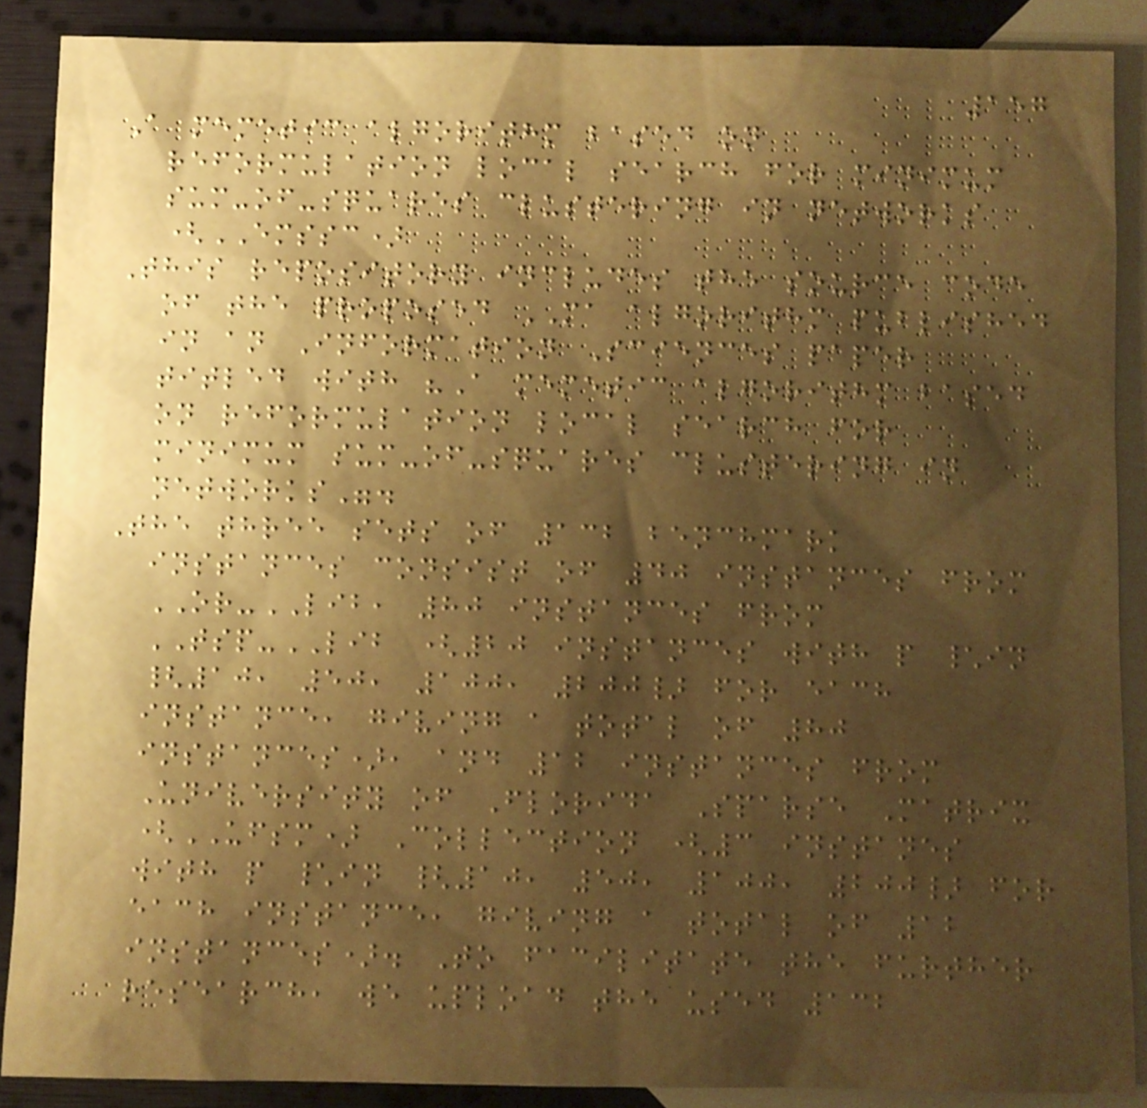157
A memetic algorithm based on
reformulation local search for minimum
sum-of-squares clustering in networks
(EMSSC)
This repository includes the source code
of the proposed MA algorithm published
in an Information Sciences paper
titled with "A memetic algorithm based
on reformulation local search for
minimum sum-of-squares clustering in
networks".
The three sets of 132 benchmark
instances consist of 40 instances from
OR-LIB, 80 instances from
TSP-LIB (20 instances with p \in
{10, 50, 100, 200} for each
instance, giving a total of 80
instances), and 12 instances from
University of Florida Sparse Matrix
(UFSM) Collection (3 instanes
with p \in {10, 50, 100, 200} for
each instance, giving a total of 12
instances). To facilitate the further
research, we upload the used 132
